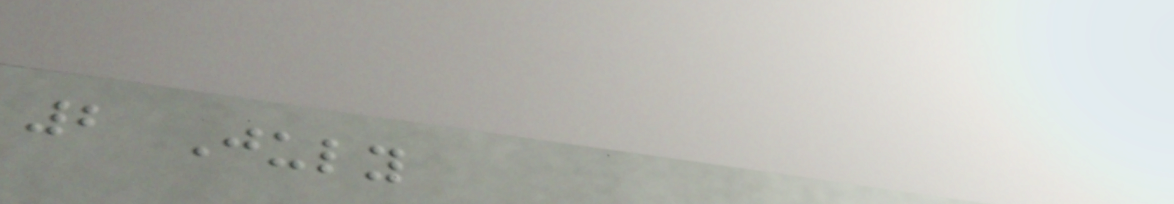2 July
